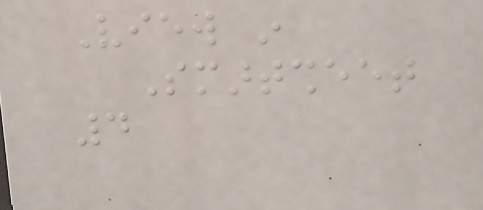View in
Smartsheet
4
